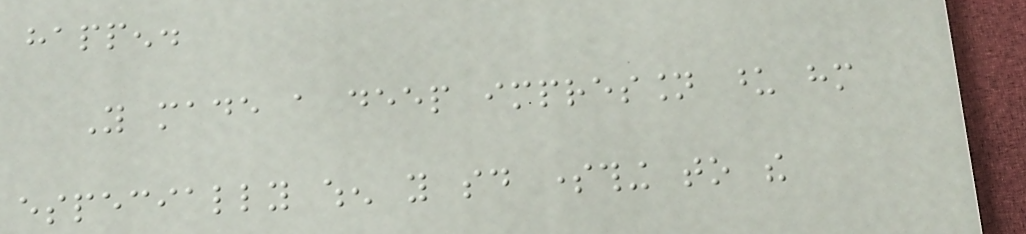happen.
You made a deep impression upon him
especially when you said something to the
